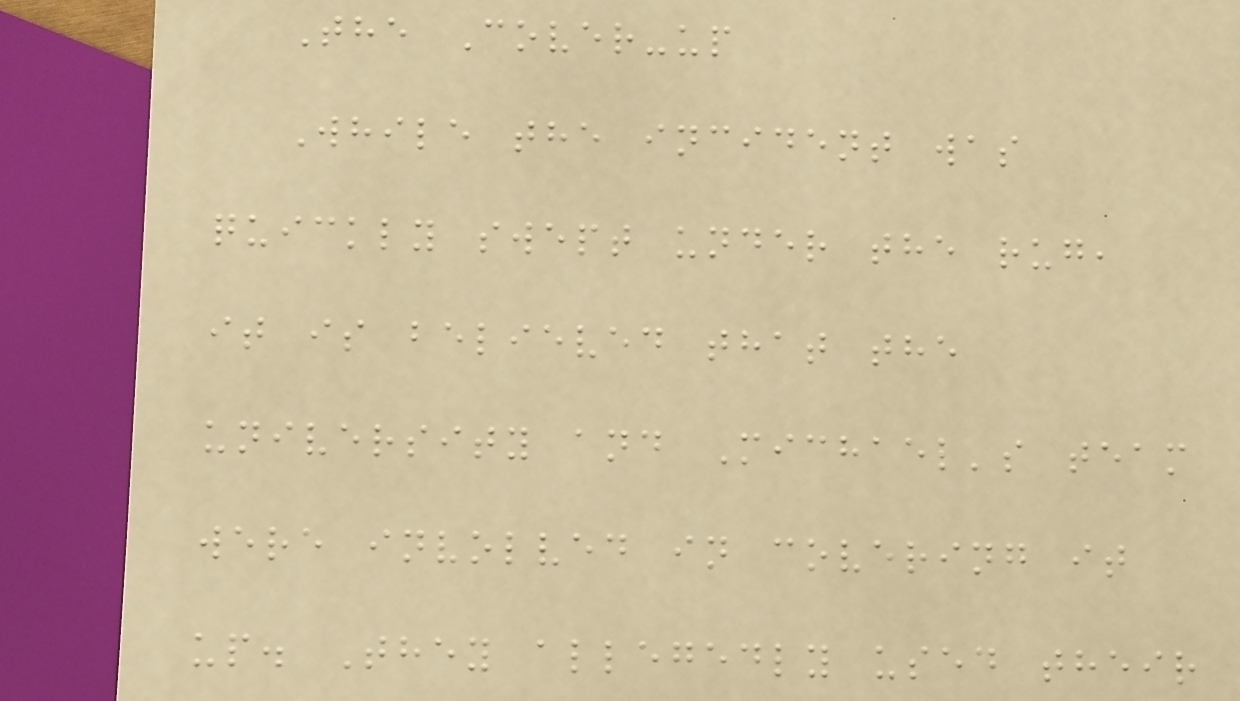The Cover-up
While the incident was
quickly swept under the rug,
it is believed that the
university and Michael's team
were involved in covering it
up. They allegedly used their
